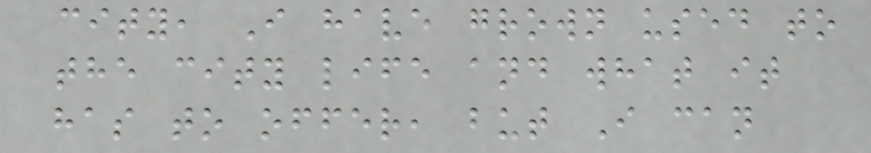city, I have grown used to
the city life and what it
has to offer, but I can
